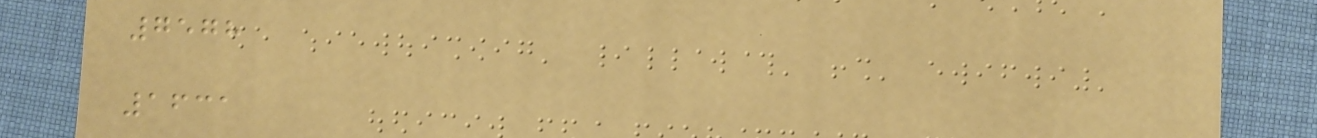7578
1631
